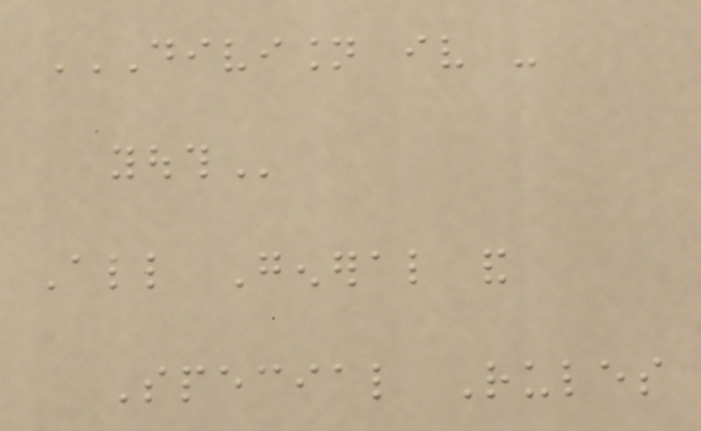DIVISION IV -
YOUTH
All General and
Special Rules
